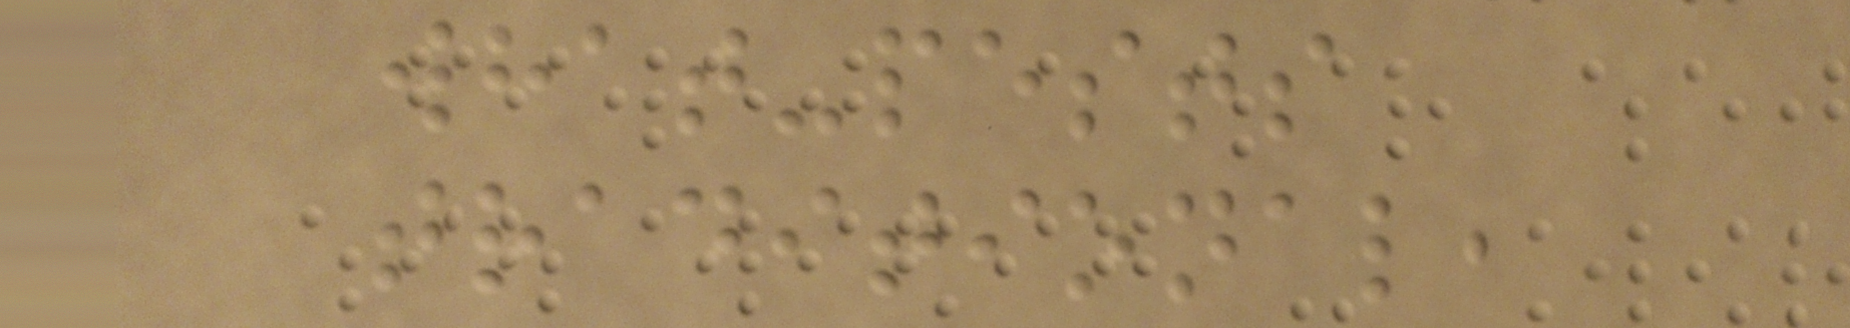what-pests
traditional,
